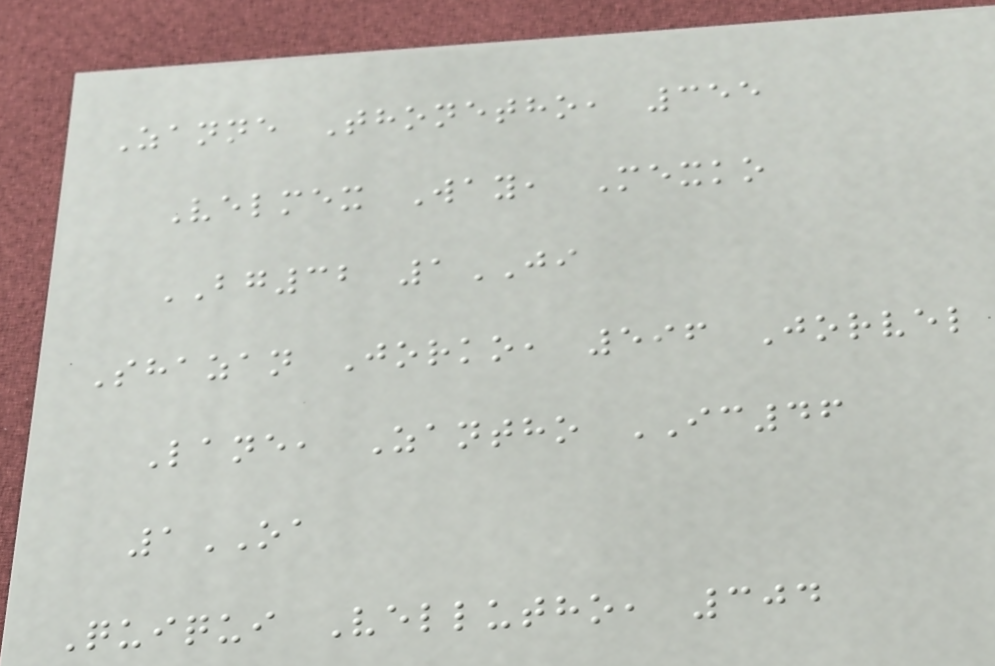Zanne Thonetho, 355
Velmex Way, Mexko
BG32 1JI
Shazan Jorko, 596 Jorvel
Lane, Zantho IC46
1OA
Quiqui Vellutho, 304
